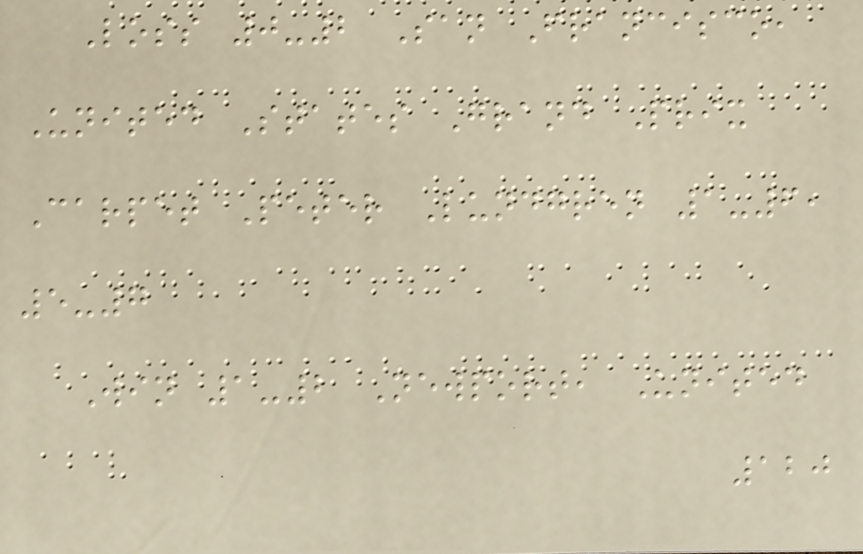Loss 0-2 San Francisco,
United States Grand Prix
Carpet Peter Lundgren 1-6,
5-7
Win 1-2 Newport, United
120
